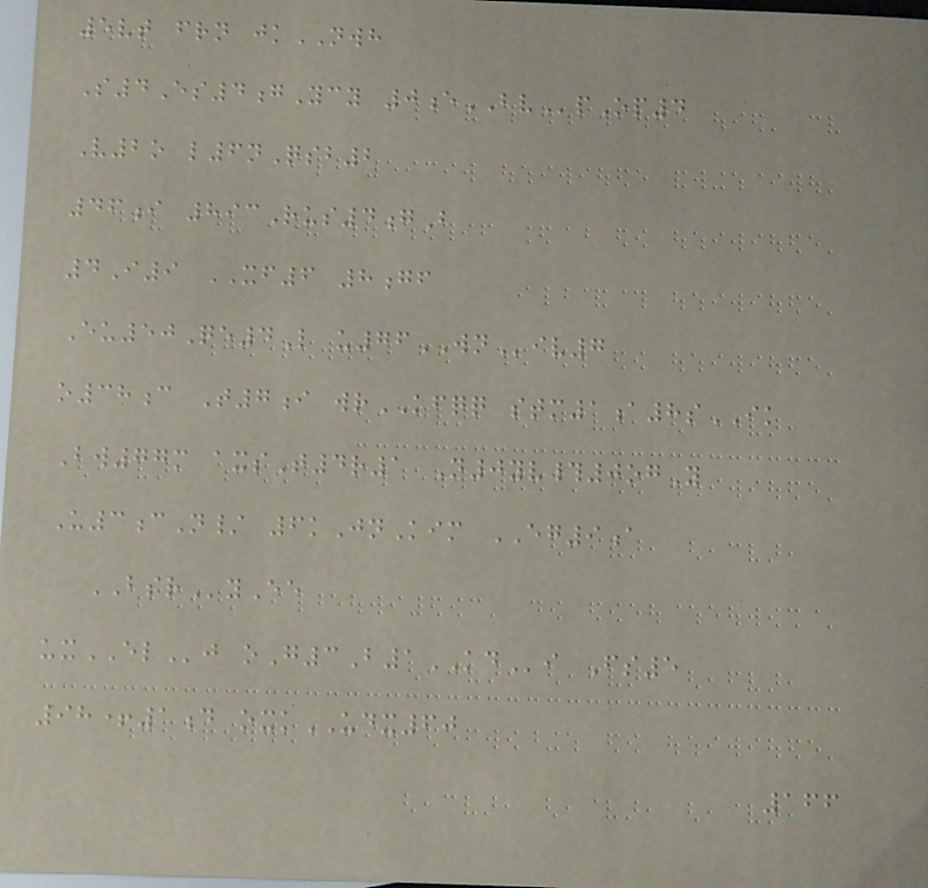5vt frn jkNWH
S4Es4gYcy 0eBVpOp4
V2o l6nQsb2
46i 893Rus4gB
4I9 XF6 8gf
Eu50Qe4L u76WNiv7
o38c T7i wrKFQQ stm1a8sIK
Bw77m axsT4r1 N0yv#0ogY
U3cN/ 6kJnKim EG9a
BSRyEe
uxELj oG3B1KDi Fs5
98+1d oxkUDX60
166
